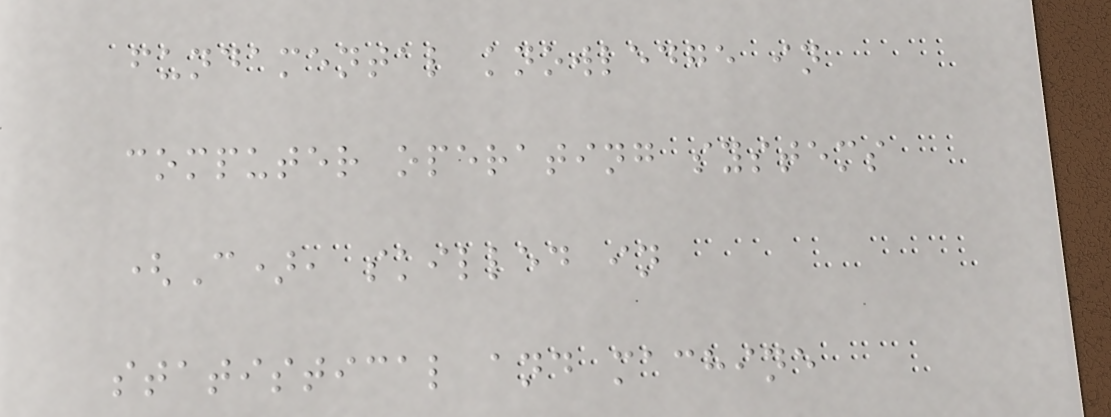fundamental knowledge in
computer operating systems
(C), skilled in
statistical and machine
